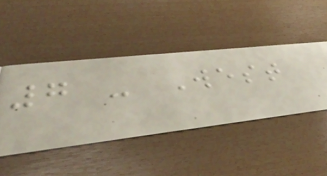7 - West
